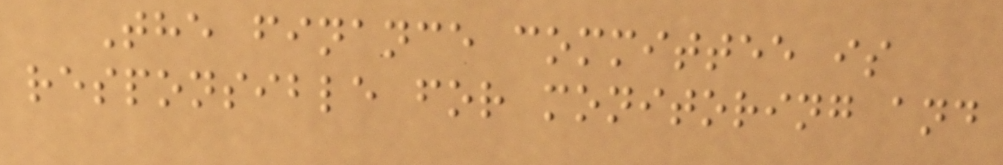The finance committee is
responsible for monitoring and
